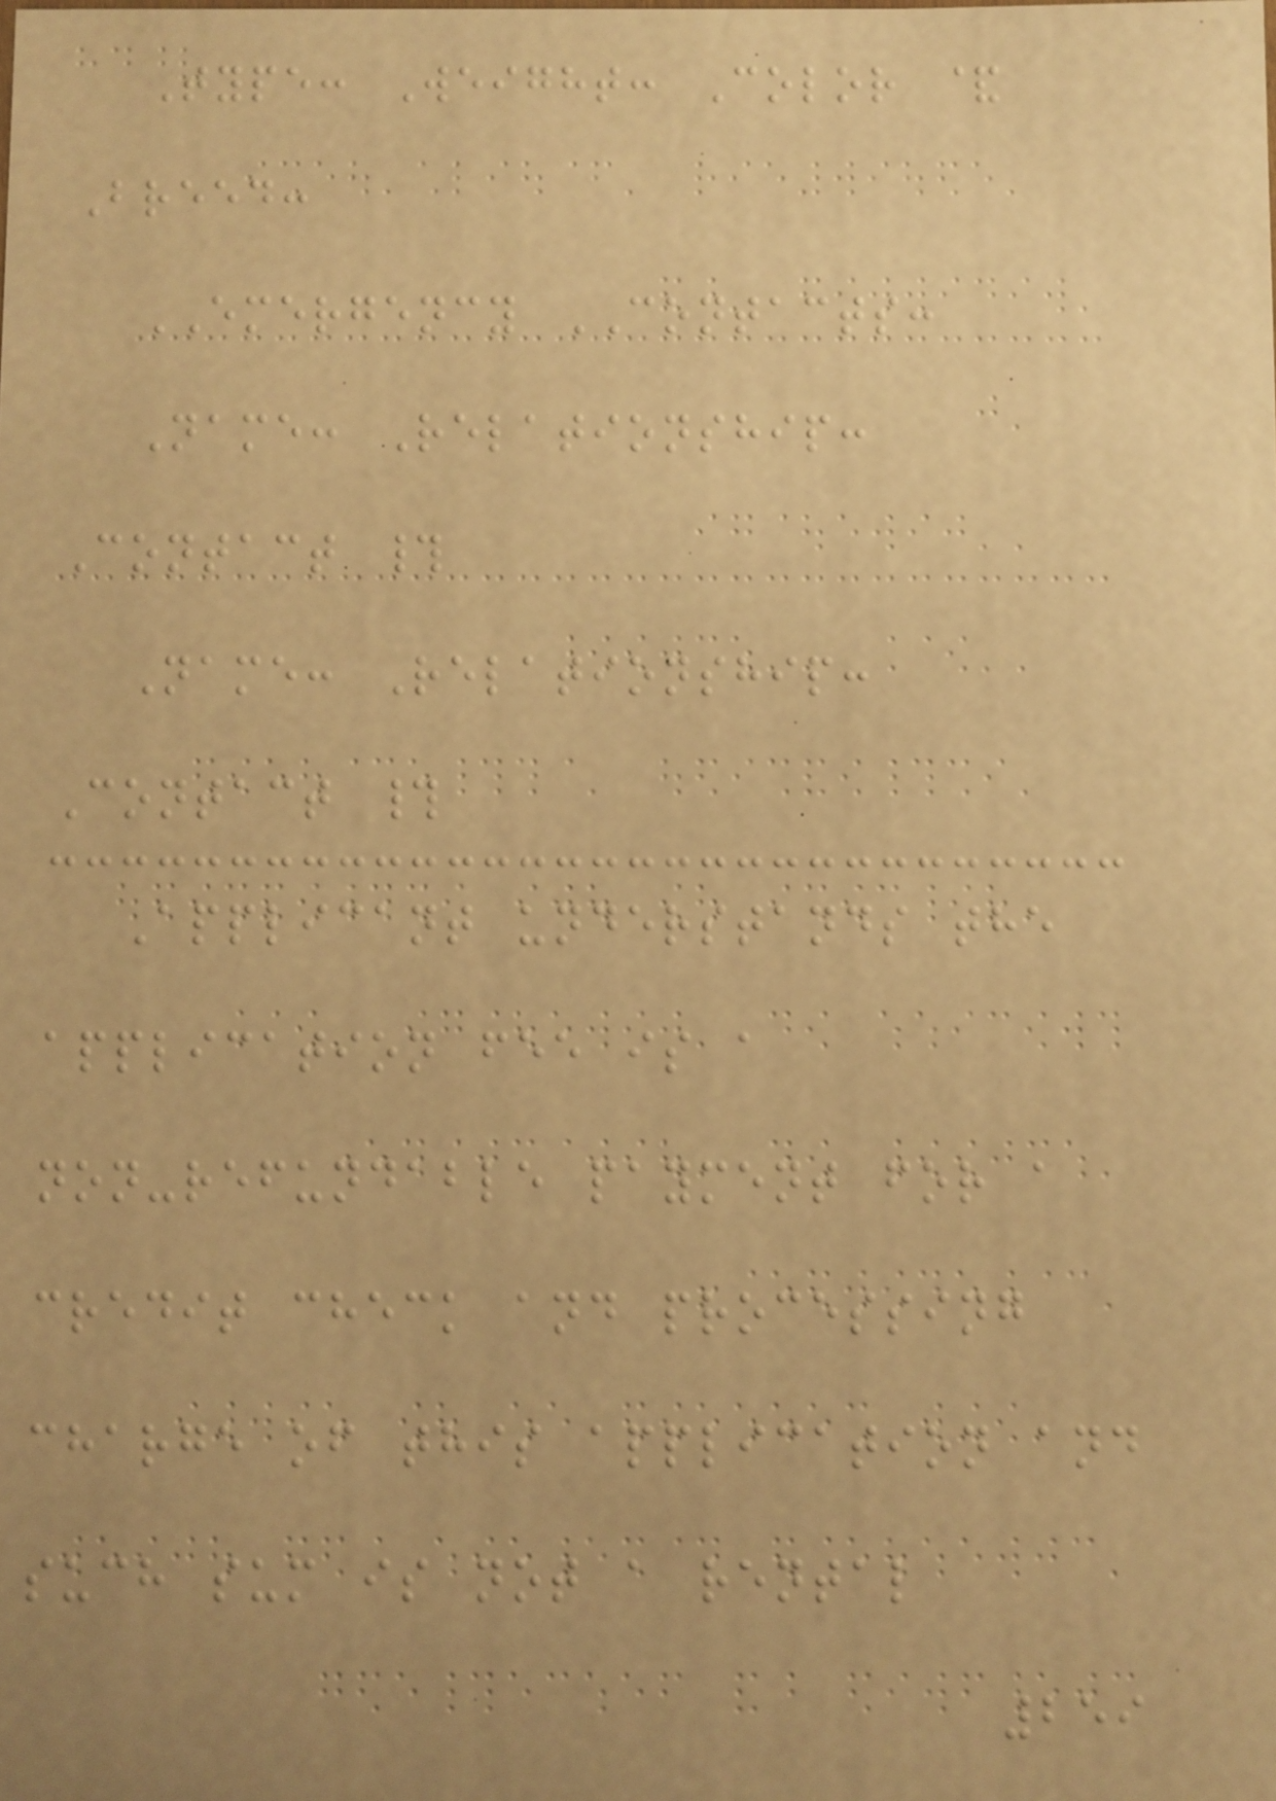Type: Weight: Color &
Breed:
EMERGENCY CONTACTS:
Name: Relationship:
Contact #
Name: Relationship:
Contact #
Applicant understands the
application fee is a
non-refundable payment for a
credit check and processing
charge of this application and
such sum is not a rental
259
